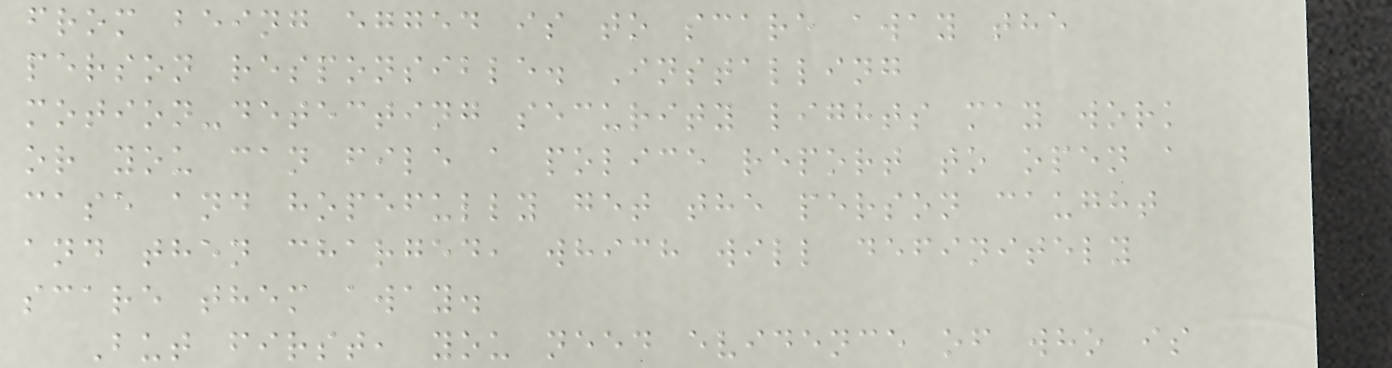from being egged is to scare away the
person responsible. Installing
motion-detecting security lights may work
or you can file a police report to open a
case and hopefully get the person caught
and then charged, which will definitely
scare them away.
But first, you need evidence of who is
